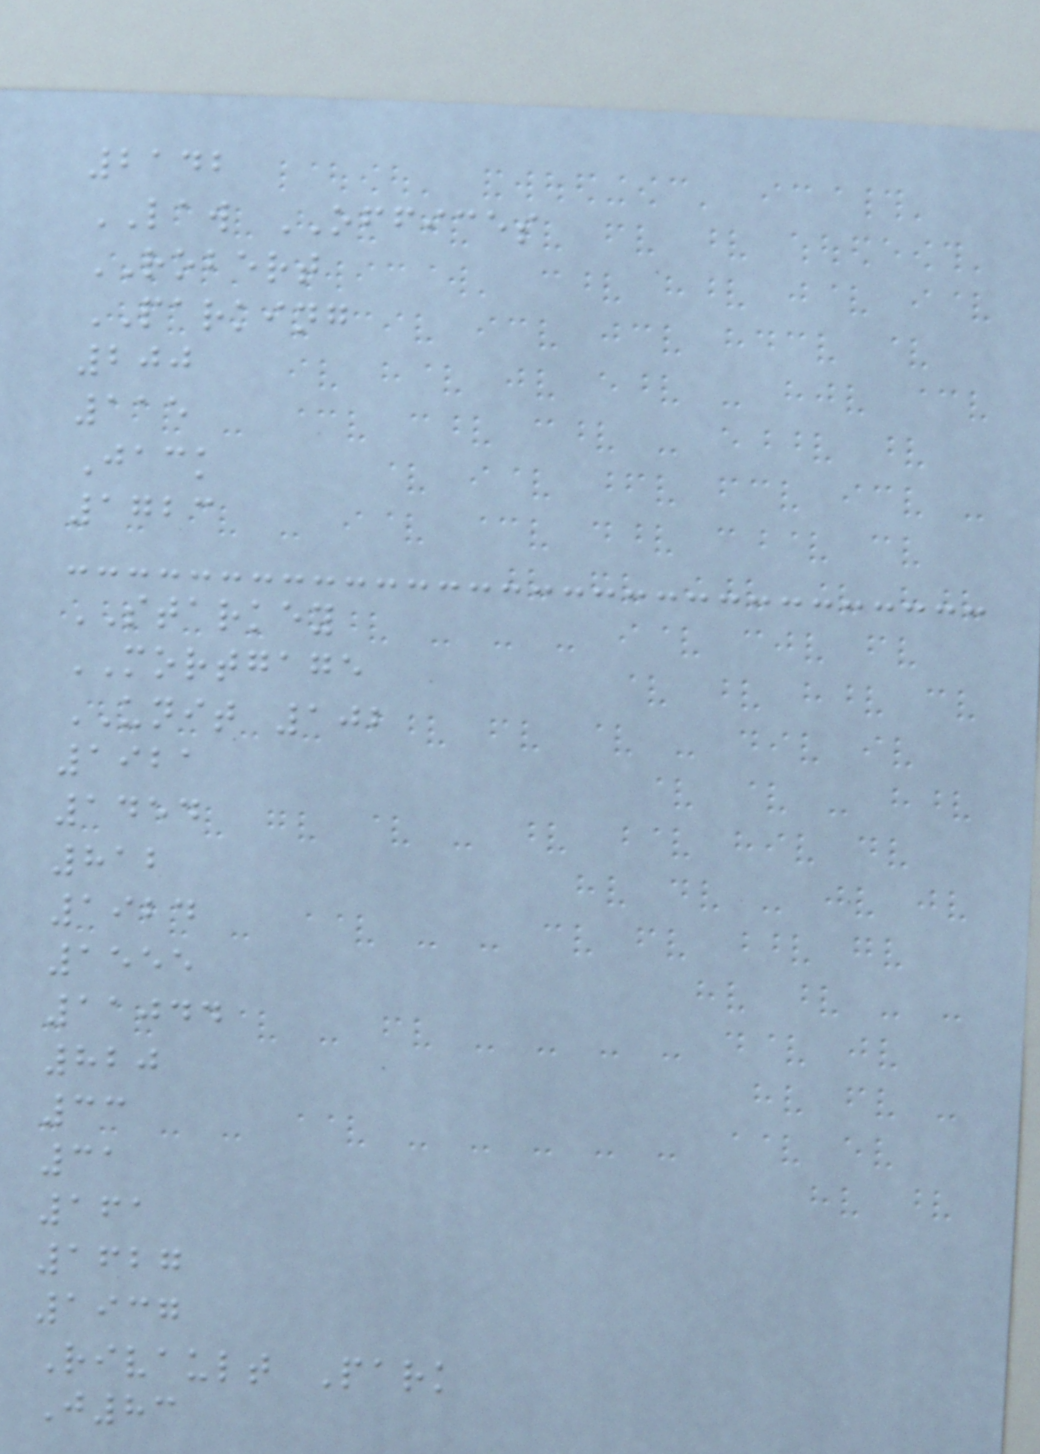2142
LAW OFFICES
ROBERT
PARKING
200
115
Jack
1723
STARKEY
MORTGAGE
UNIT 102
1921
1454
812
1924
1555
11044
820
33
31
161
1627
1937
Rivault Park
J83
